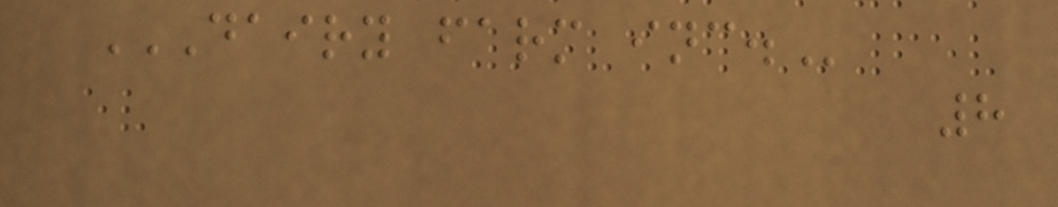DAIRY FARM INC.
8
